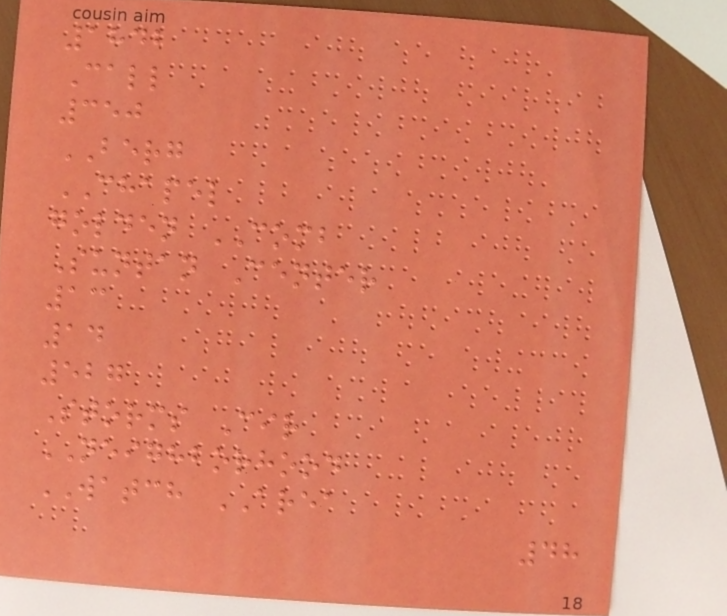1842
Call
350
BERG
CHAPEL
golden COMB
Suntan Center
13
14
527
Storms Cir
NEIGHBORHOOD
WATCH AREA
48
